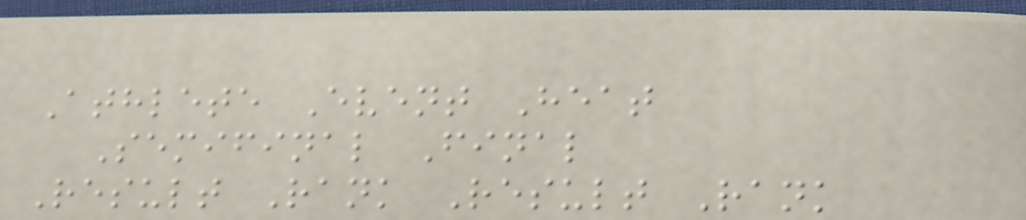Athlete Event Heat
Semifinal Final
Result Rank Result Rank
